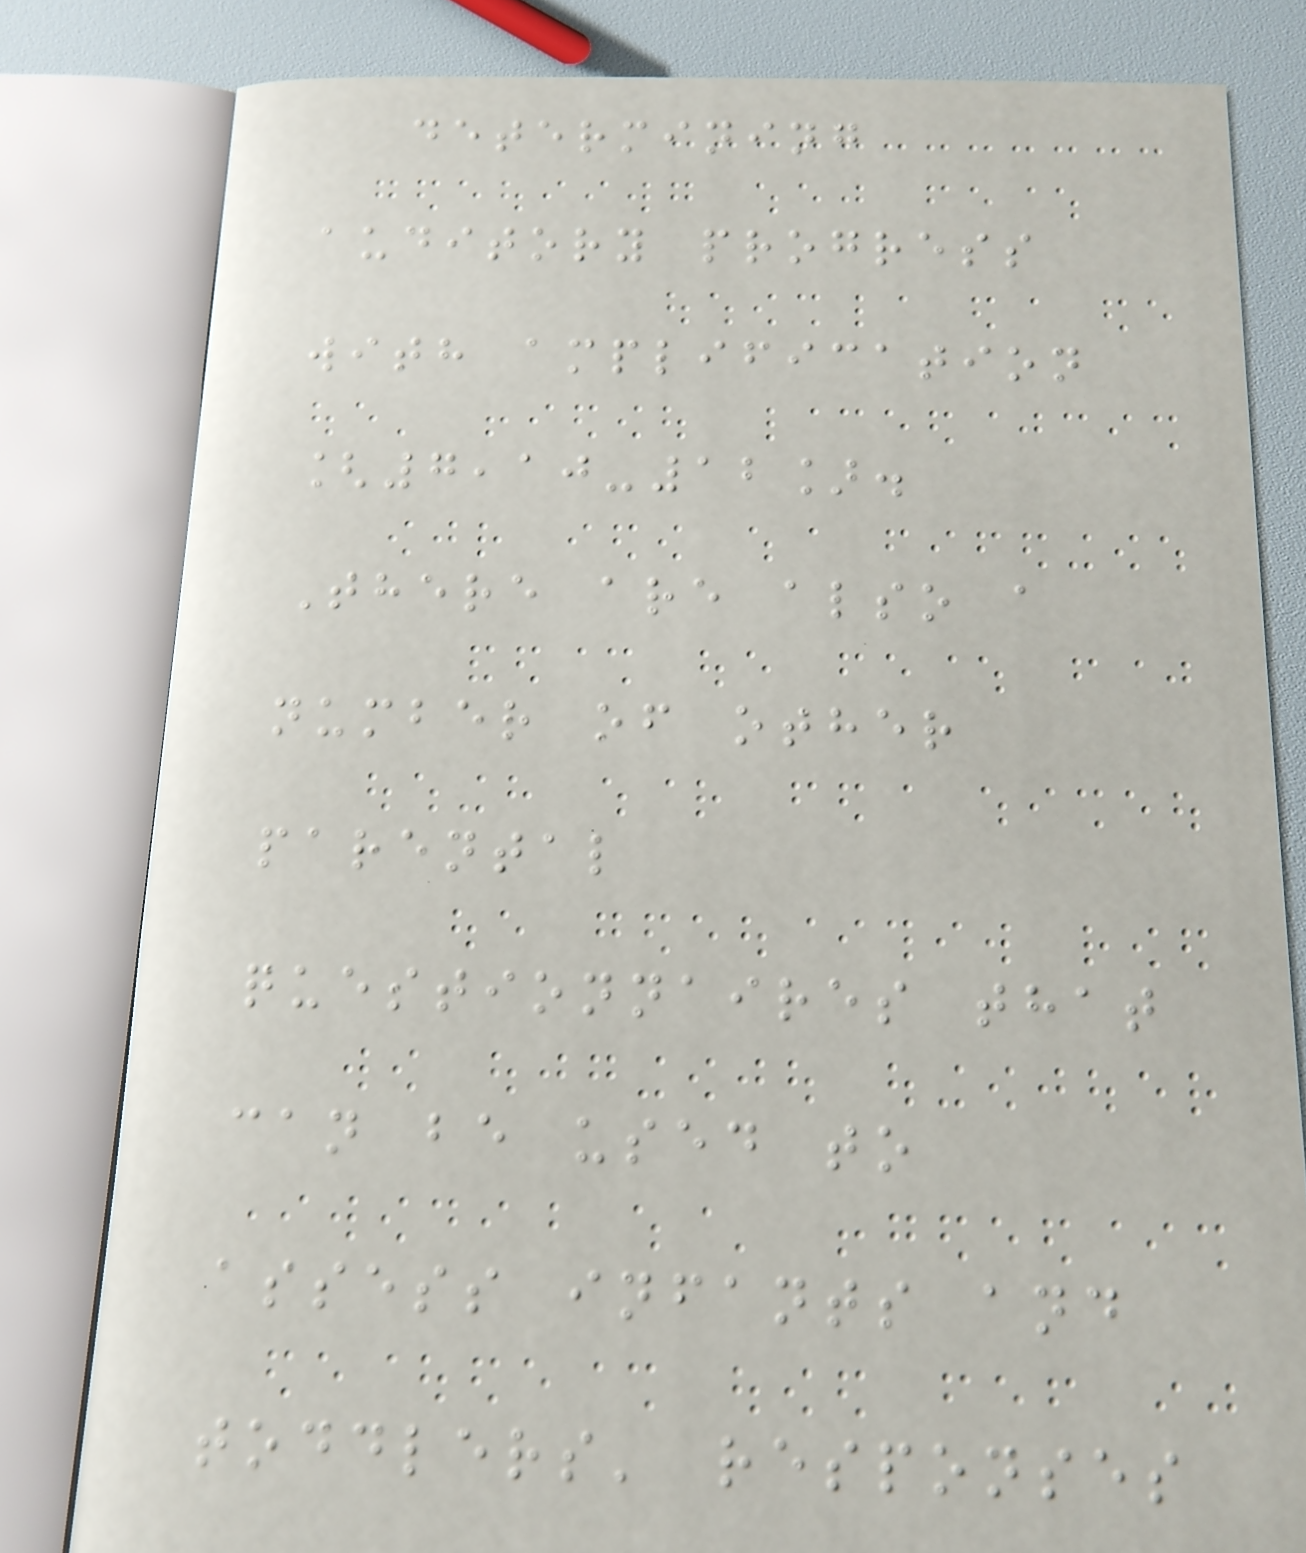determining
auditory progress
with amplification
[7,10-12].
There are also a
number of other
parental
questionnaires that
can be used to
assess infants and
toddlers' responses
